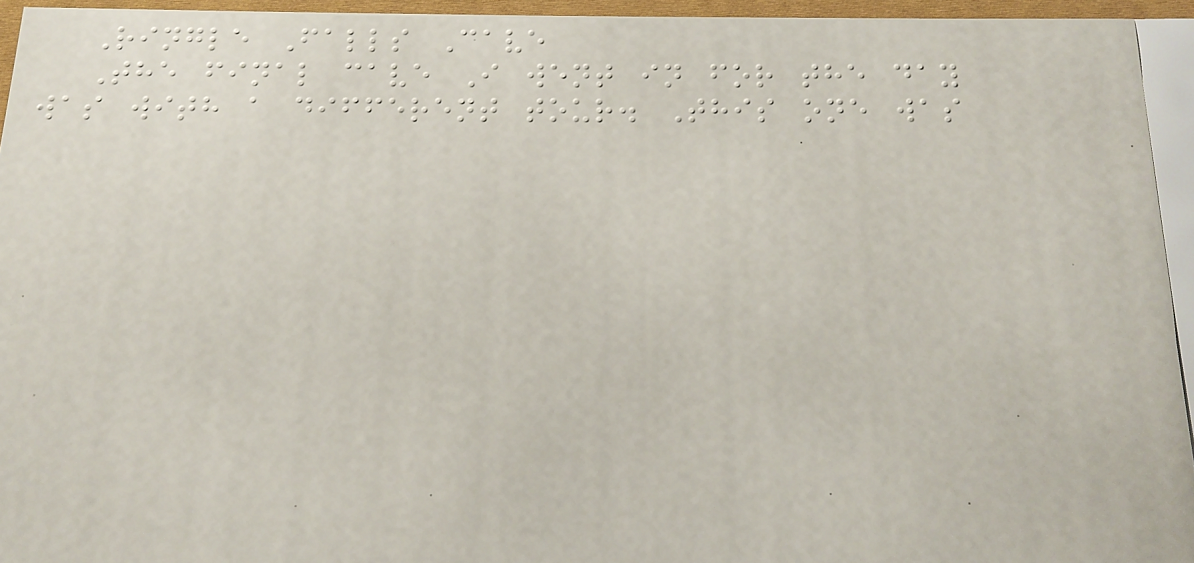Ringle Falls Cave
The final cave I went in for the day
was with a different tour. This one was
